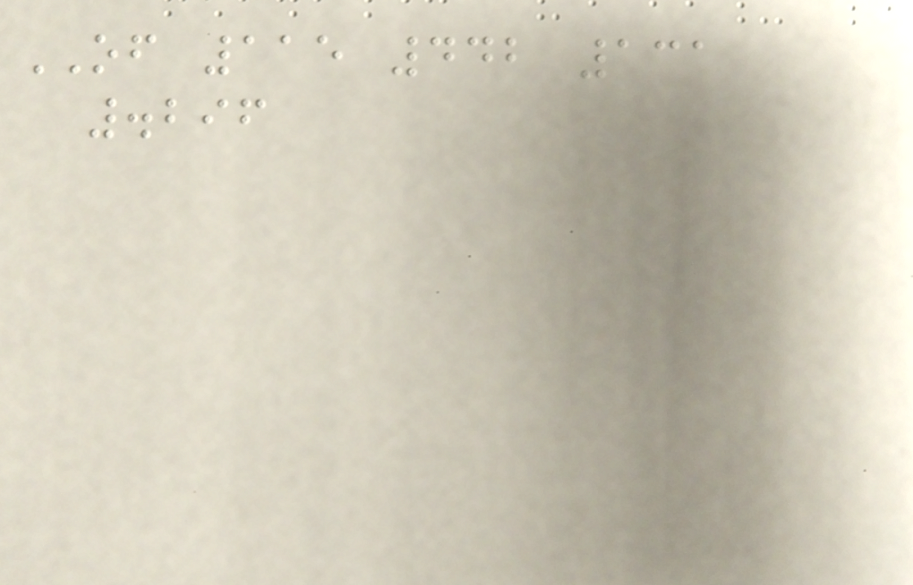OF 115 442 131
.296
